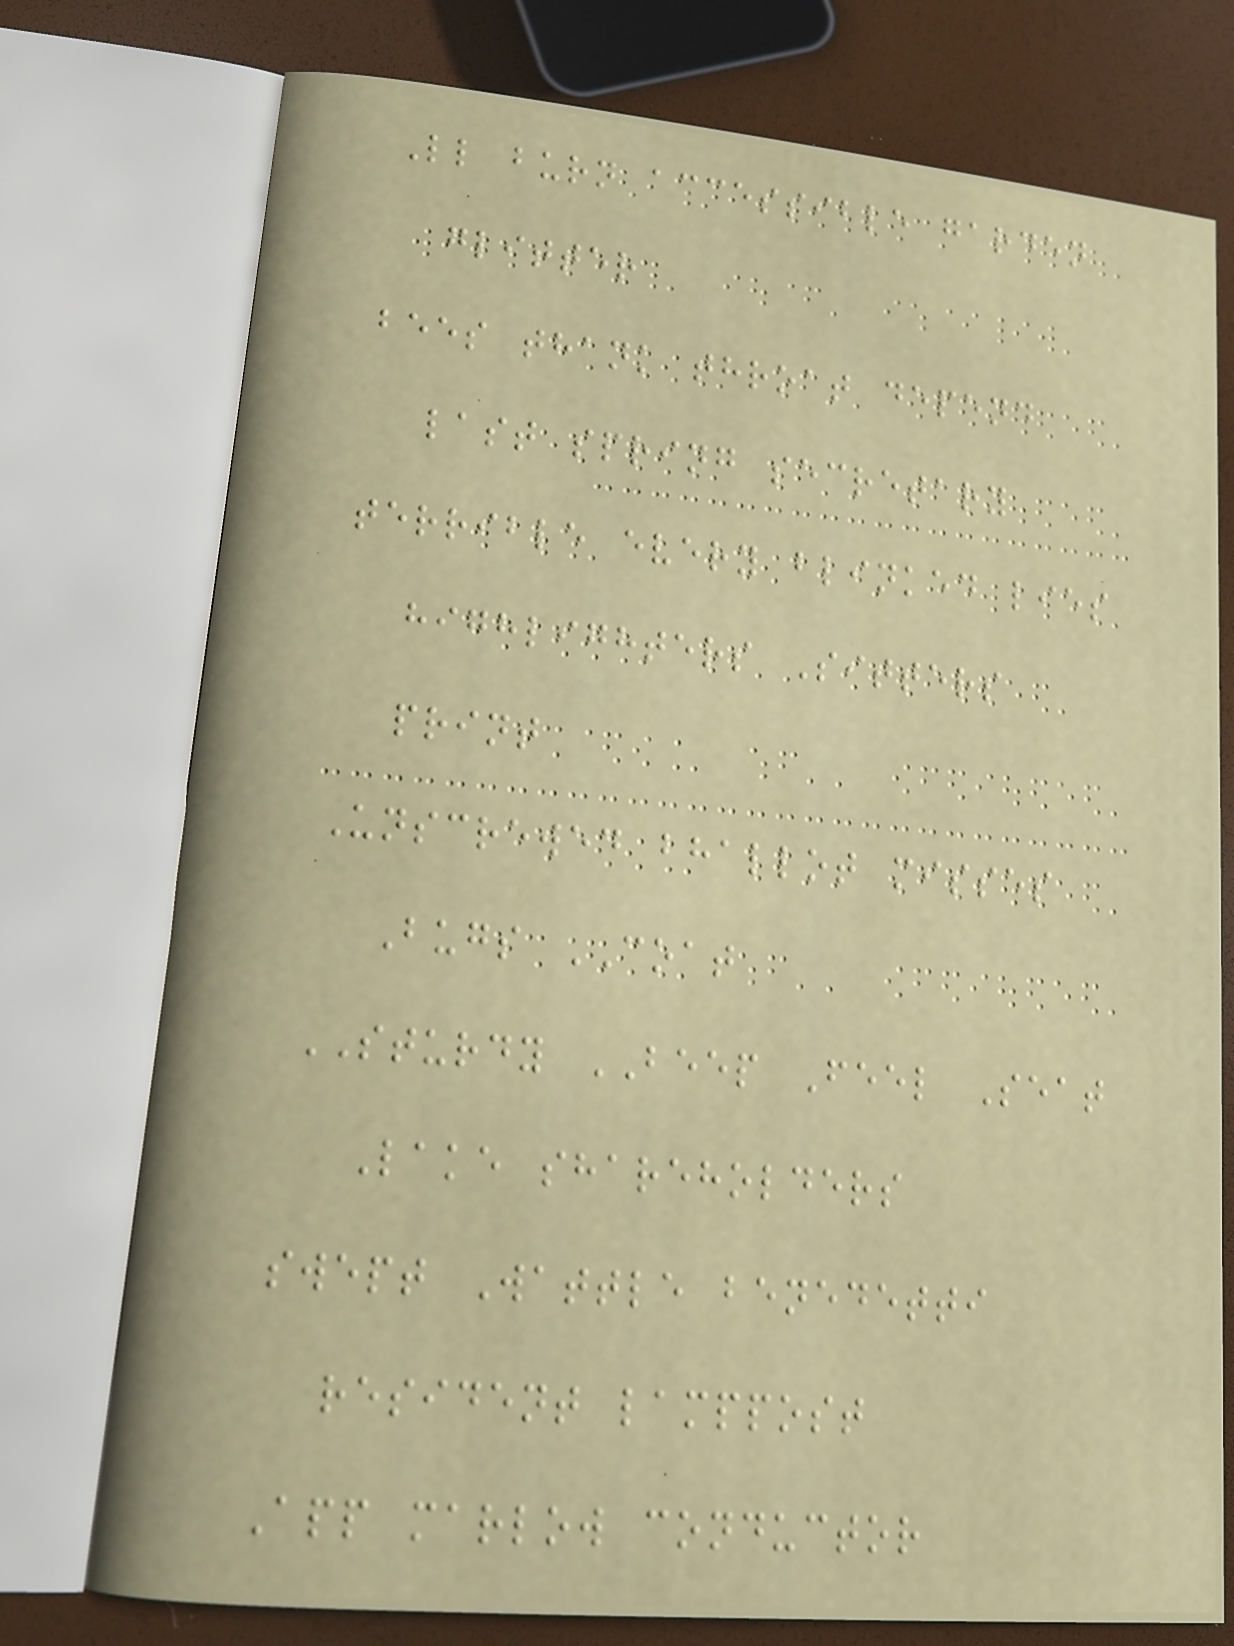Ll burn accessible garden
glitter
bees thank throat depend
last spring secretary
terrible every blinked lies
highlighters Sitters
print
Unscrewed bhallot misses
Bugs COAT
STURDY BEEP Feel Seat
Lake shareholders
swept Wattle benedetti
resident lamppost
App marlow conductor
